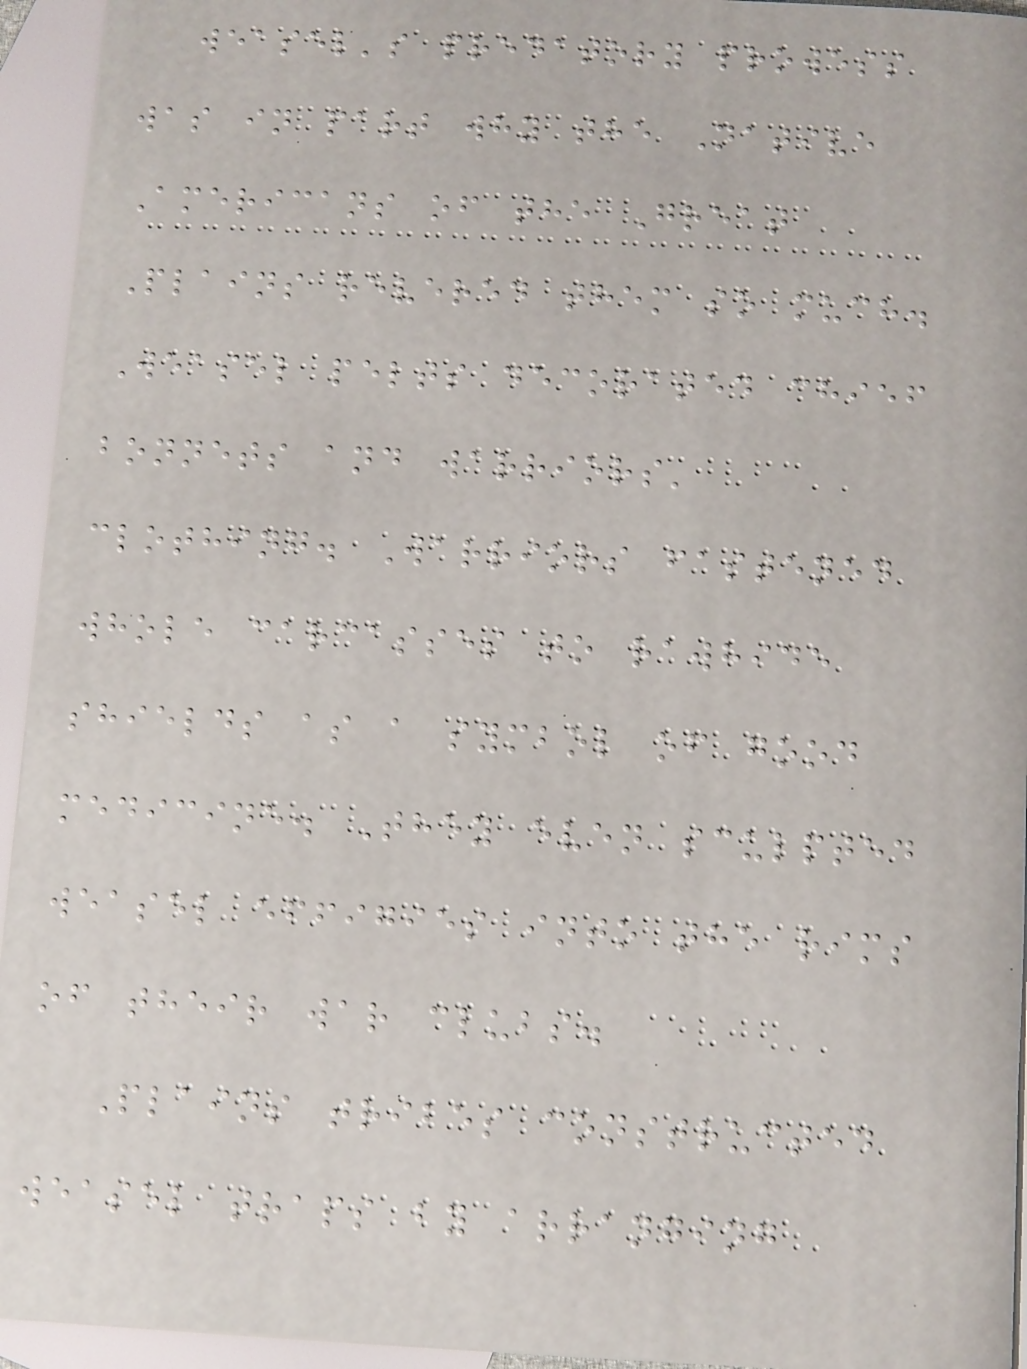weasel's predatory prowess
was in part why the Native
Americans of the Great
Plains revered them so much.
Weasel pelts decorated chief
bonnets and warriors'
clothing. Warriors fastened
whole carcasses to rawhide
shields as a symbol of good
medicine. They even sculpted
weasel effigies into the rims
of their war clubs.
Plains tribes constructed
weasel traps by arranging
